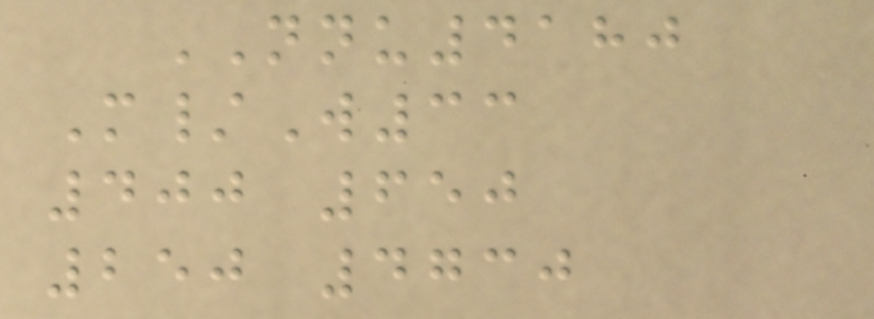NNU4180
M/W33
400 650
250 4730
